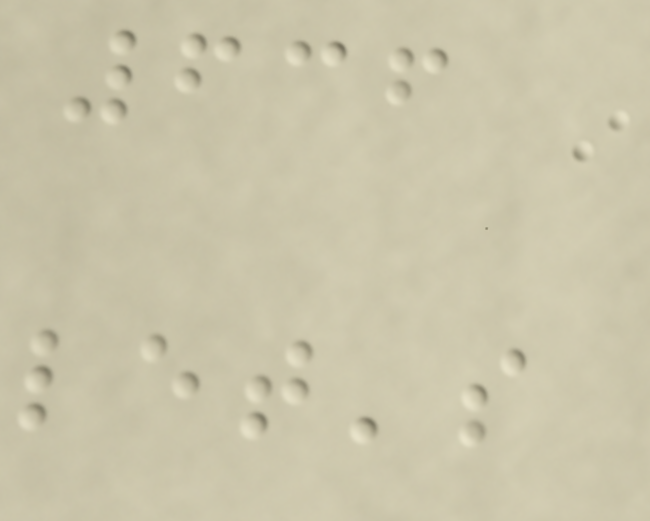636
let's
